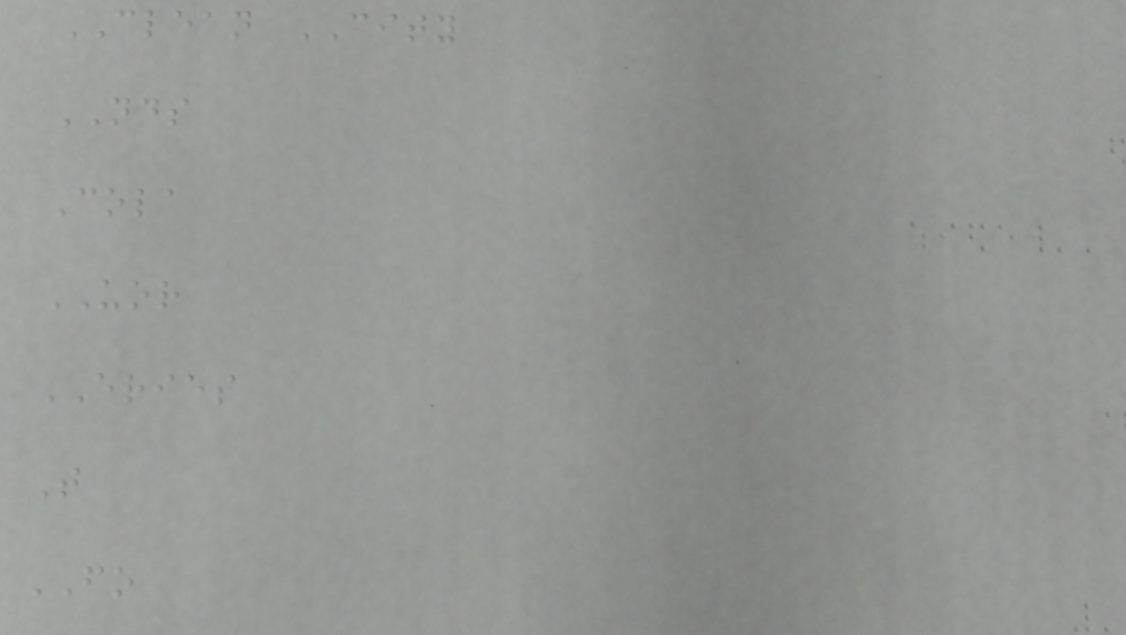CLEAN CITY
NDS
Cola
UOR
ERIES
T
FO
